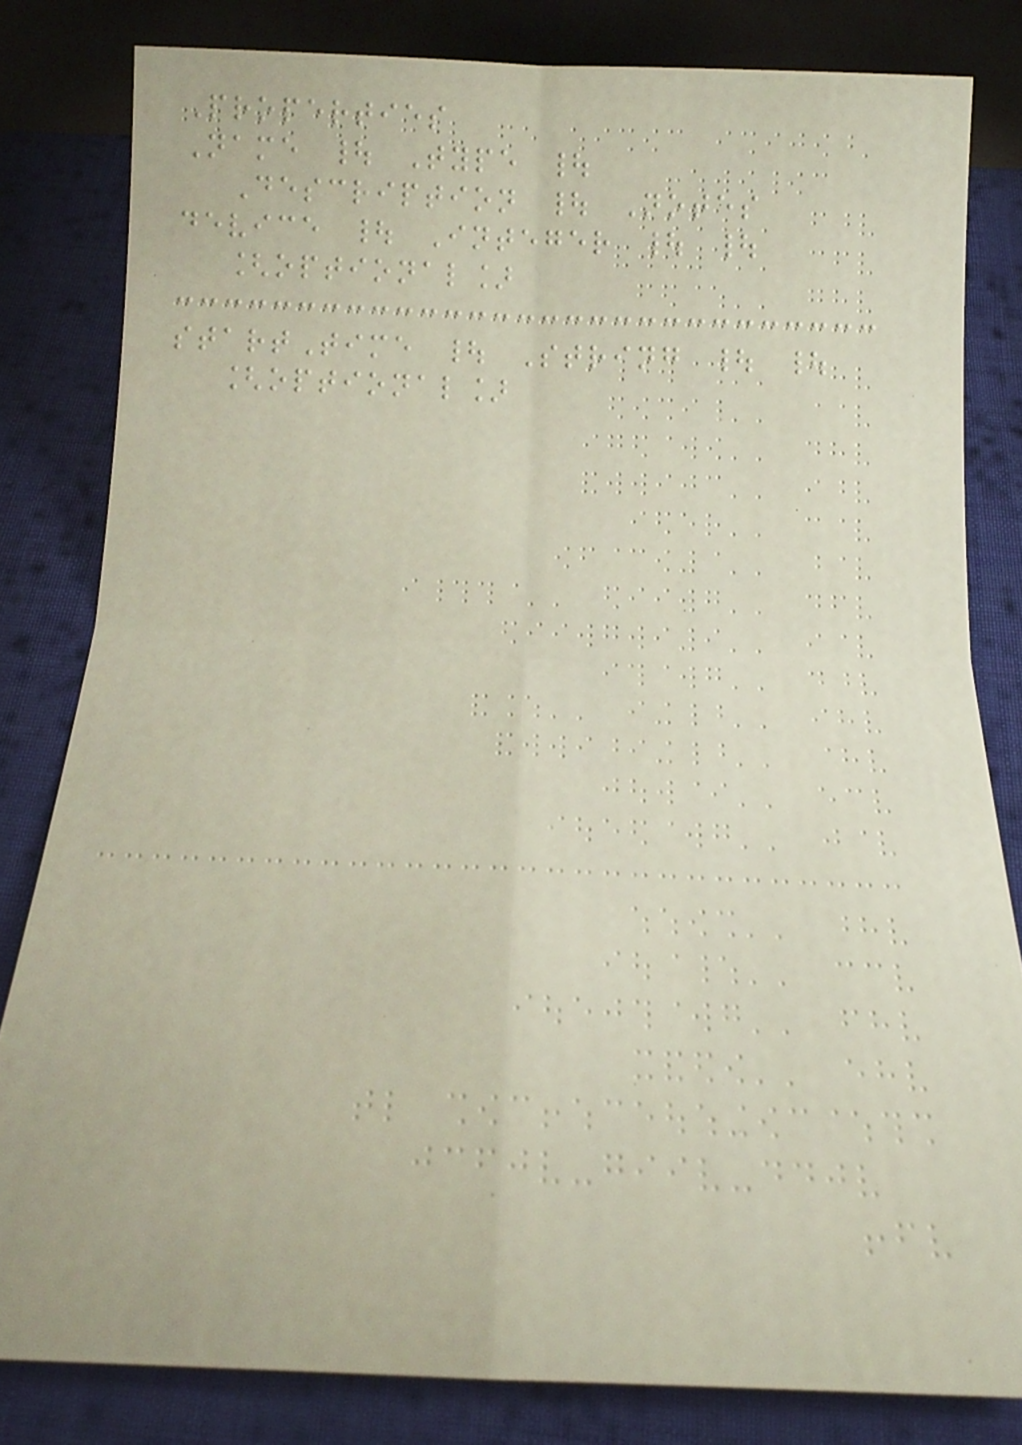Properties
Name | Type |
Description | Notes
device | Integer | |
[optional]
startTime | String | |
[optional]
